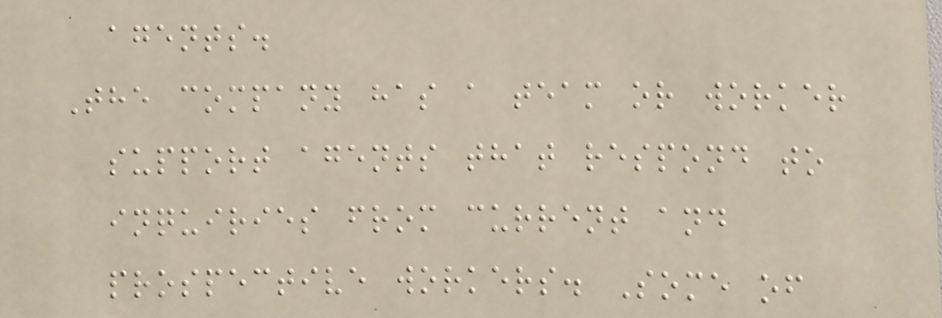agents.
The company has a team or worker
support agents that respond to
inquiries from current and
prospective workers. Some of
